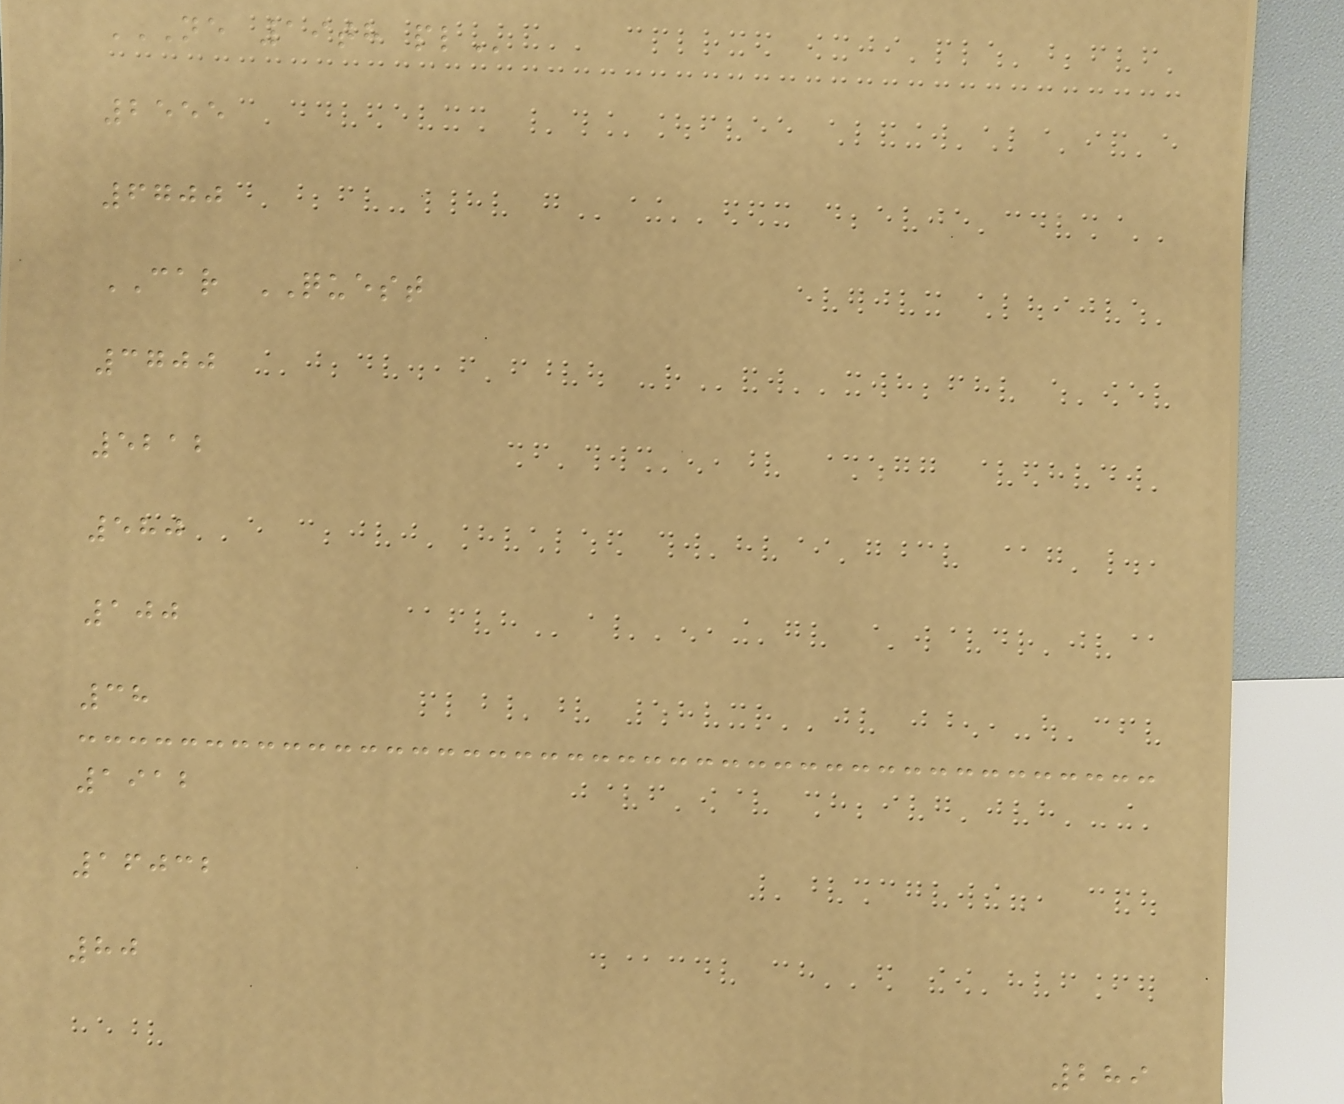NE 19TH PL
2555
6700
CAR QUEST
3700
5212
580
100
38
1912
16032
80
289
